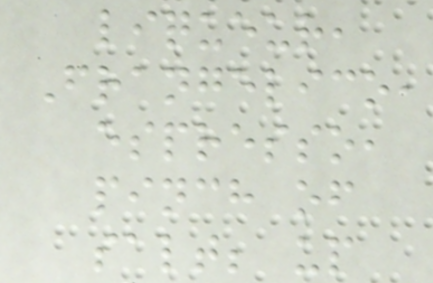liqueur,
Frangelico,
espresso,
pinch of
salt; up
